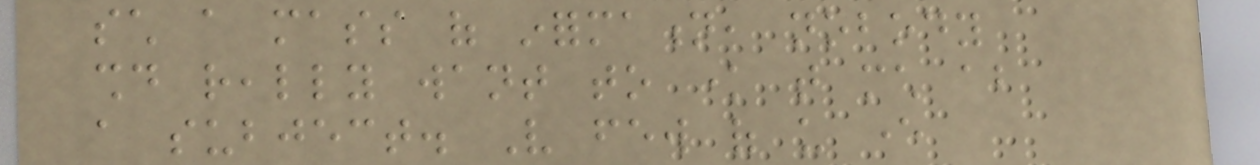such a mass of information, nobody
should really want to know that much about
a subject. Very few of us ever
